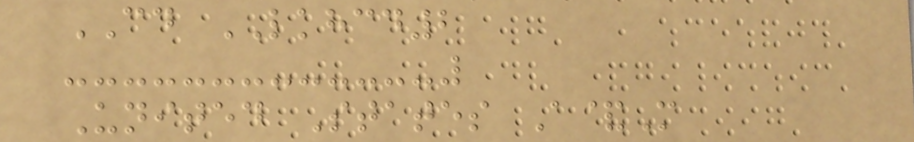CD LKHCD2
United States A&M
